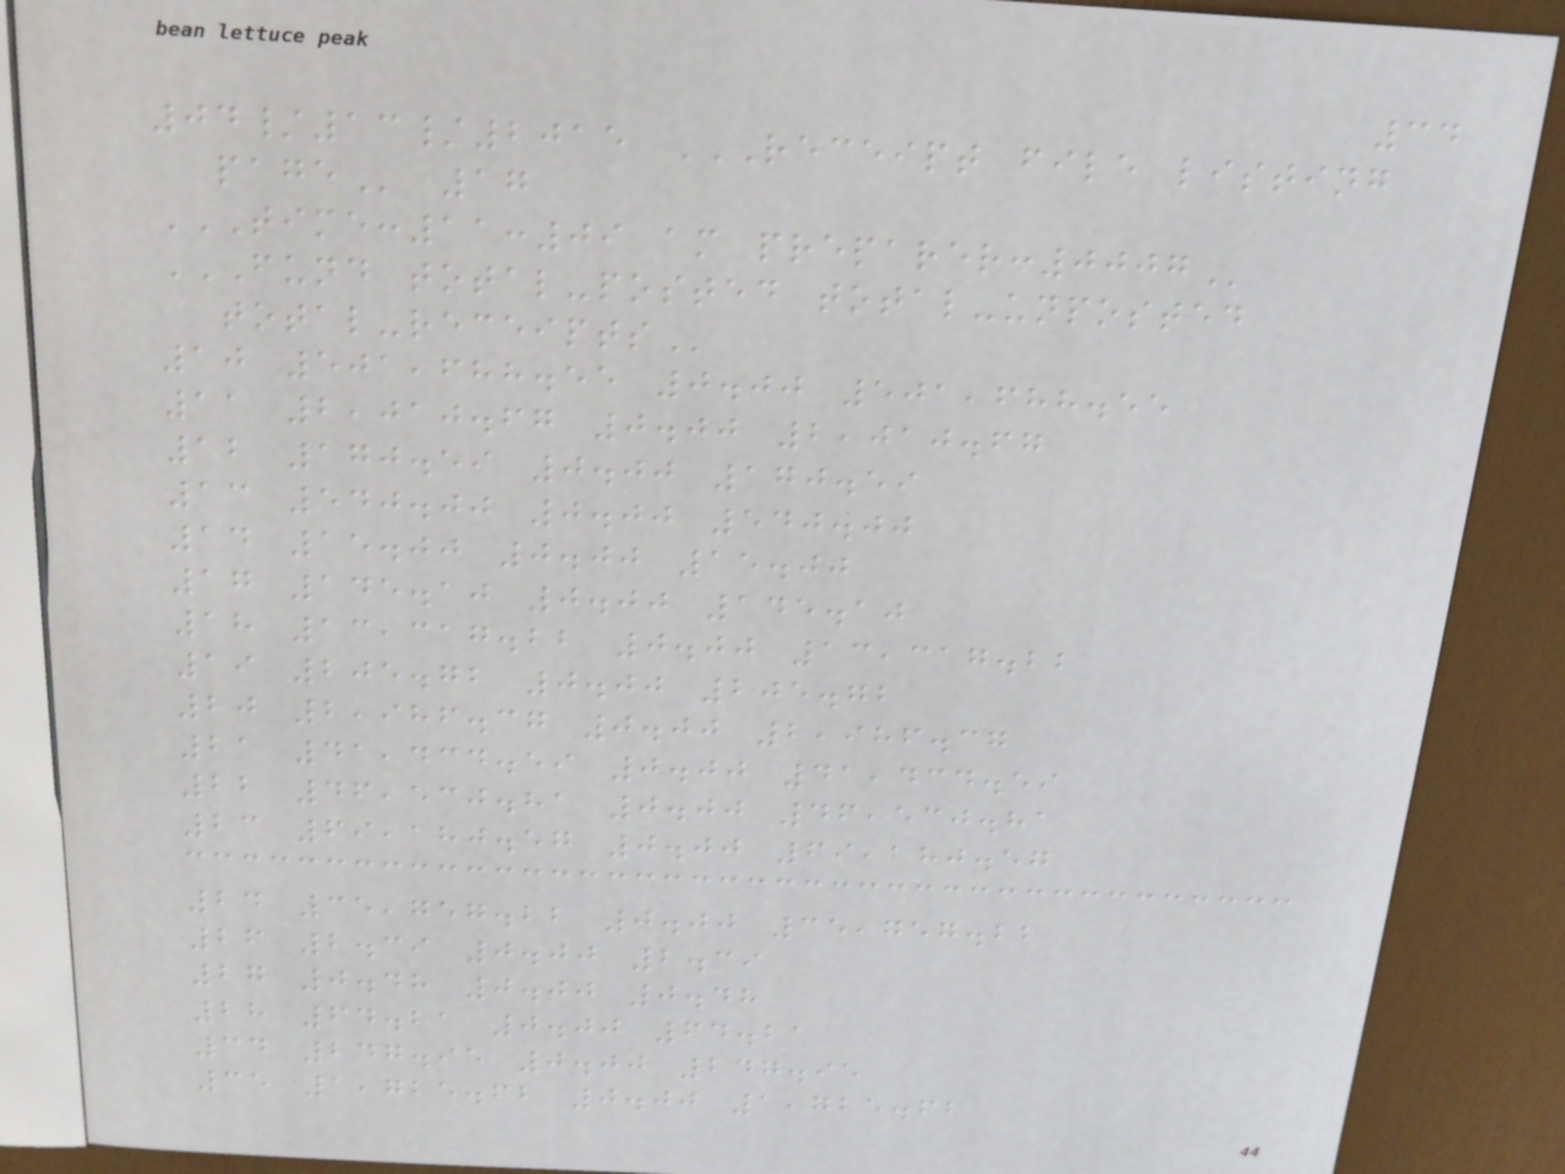34
04/13/2015 RECEIPT FILE LISTING
PAGE 17
TIME:11:09 AM PREPARER:0007
FUND TOTAL-POSTED TOTAL-UNPOSTED
TOTAL-RECEIPTS
10 501,688.55 0.00 501,688.55
11 2,010.67 0.00 2,010.67
12 170.59 0.00 170.59
13 540.00 0.00 540.00
14 15.00 0.00 15.00
17 145.10 0.00 145.10
18 13,317.22 0.00 13,317.22
19 205.72 0.00 205.72
20 2,986.37 0.00 2,986.37
21 41,434.59 0.00 41,434.59
22 46,530.81 0.00 46,530.81
23 69,180.57 0.00 69,180.57
24 35,757.22 0.00 35,757.22
26 2.39 0.00 2.39
27 0.48 0.00 0.48
28 64.21 0.00 64.21
34 247.95 0.00 247.95
35 1,725.62 0.00 1,725.62
